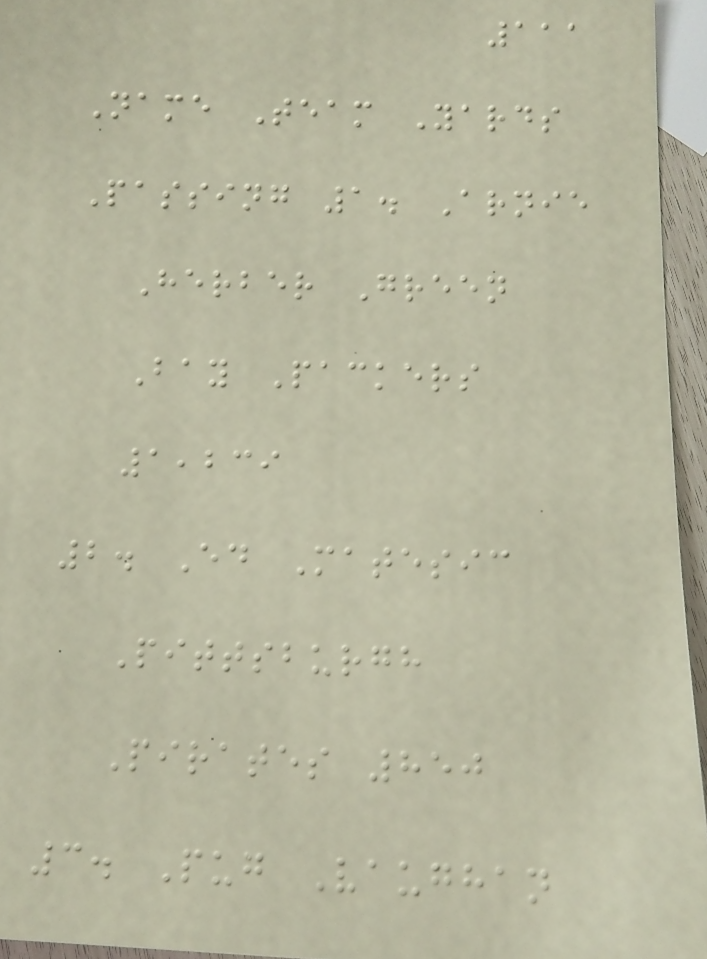111
Name Team Yards
Passing 1. Arnie
Herber Green
Bay Packers
1,239
2. Ed Matesic
Pittsburgh
Pirates 850
3. Pug Vaughan
